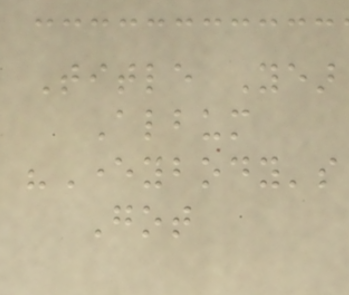Title Year
Album
"Everybody's
Got
